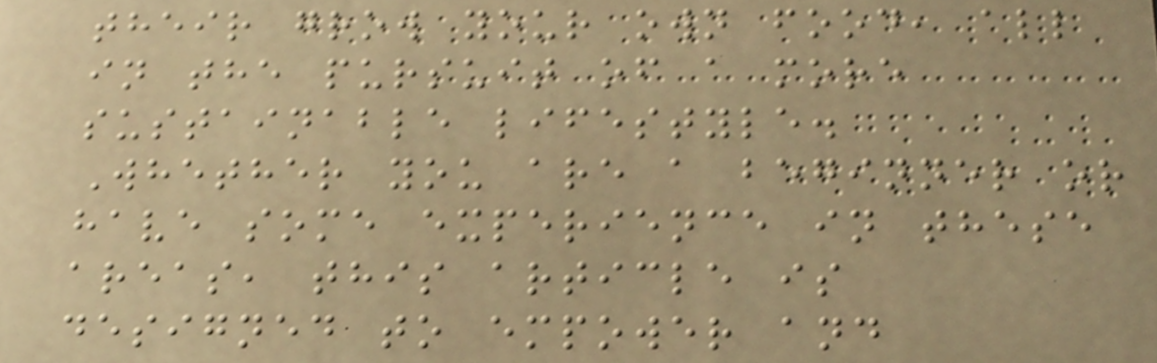their grow your own food, all
in the pursuit of a more
sustainable lifestyle.
Whether you are a beginner or
have some experience in these
areas, this article is
designed to empower and
